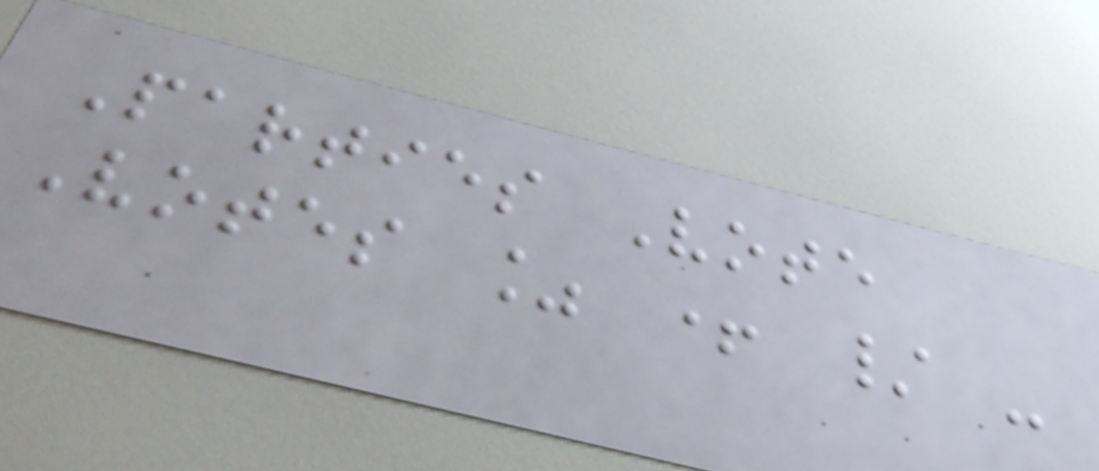Parties Vote
Votes % + / -
